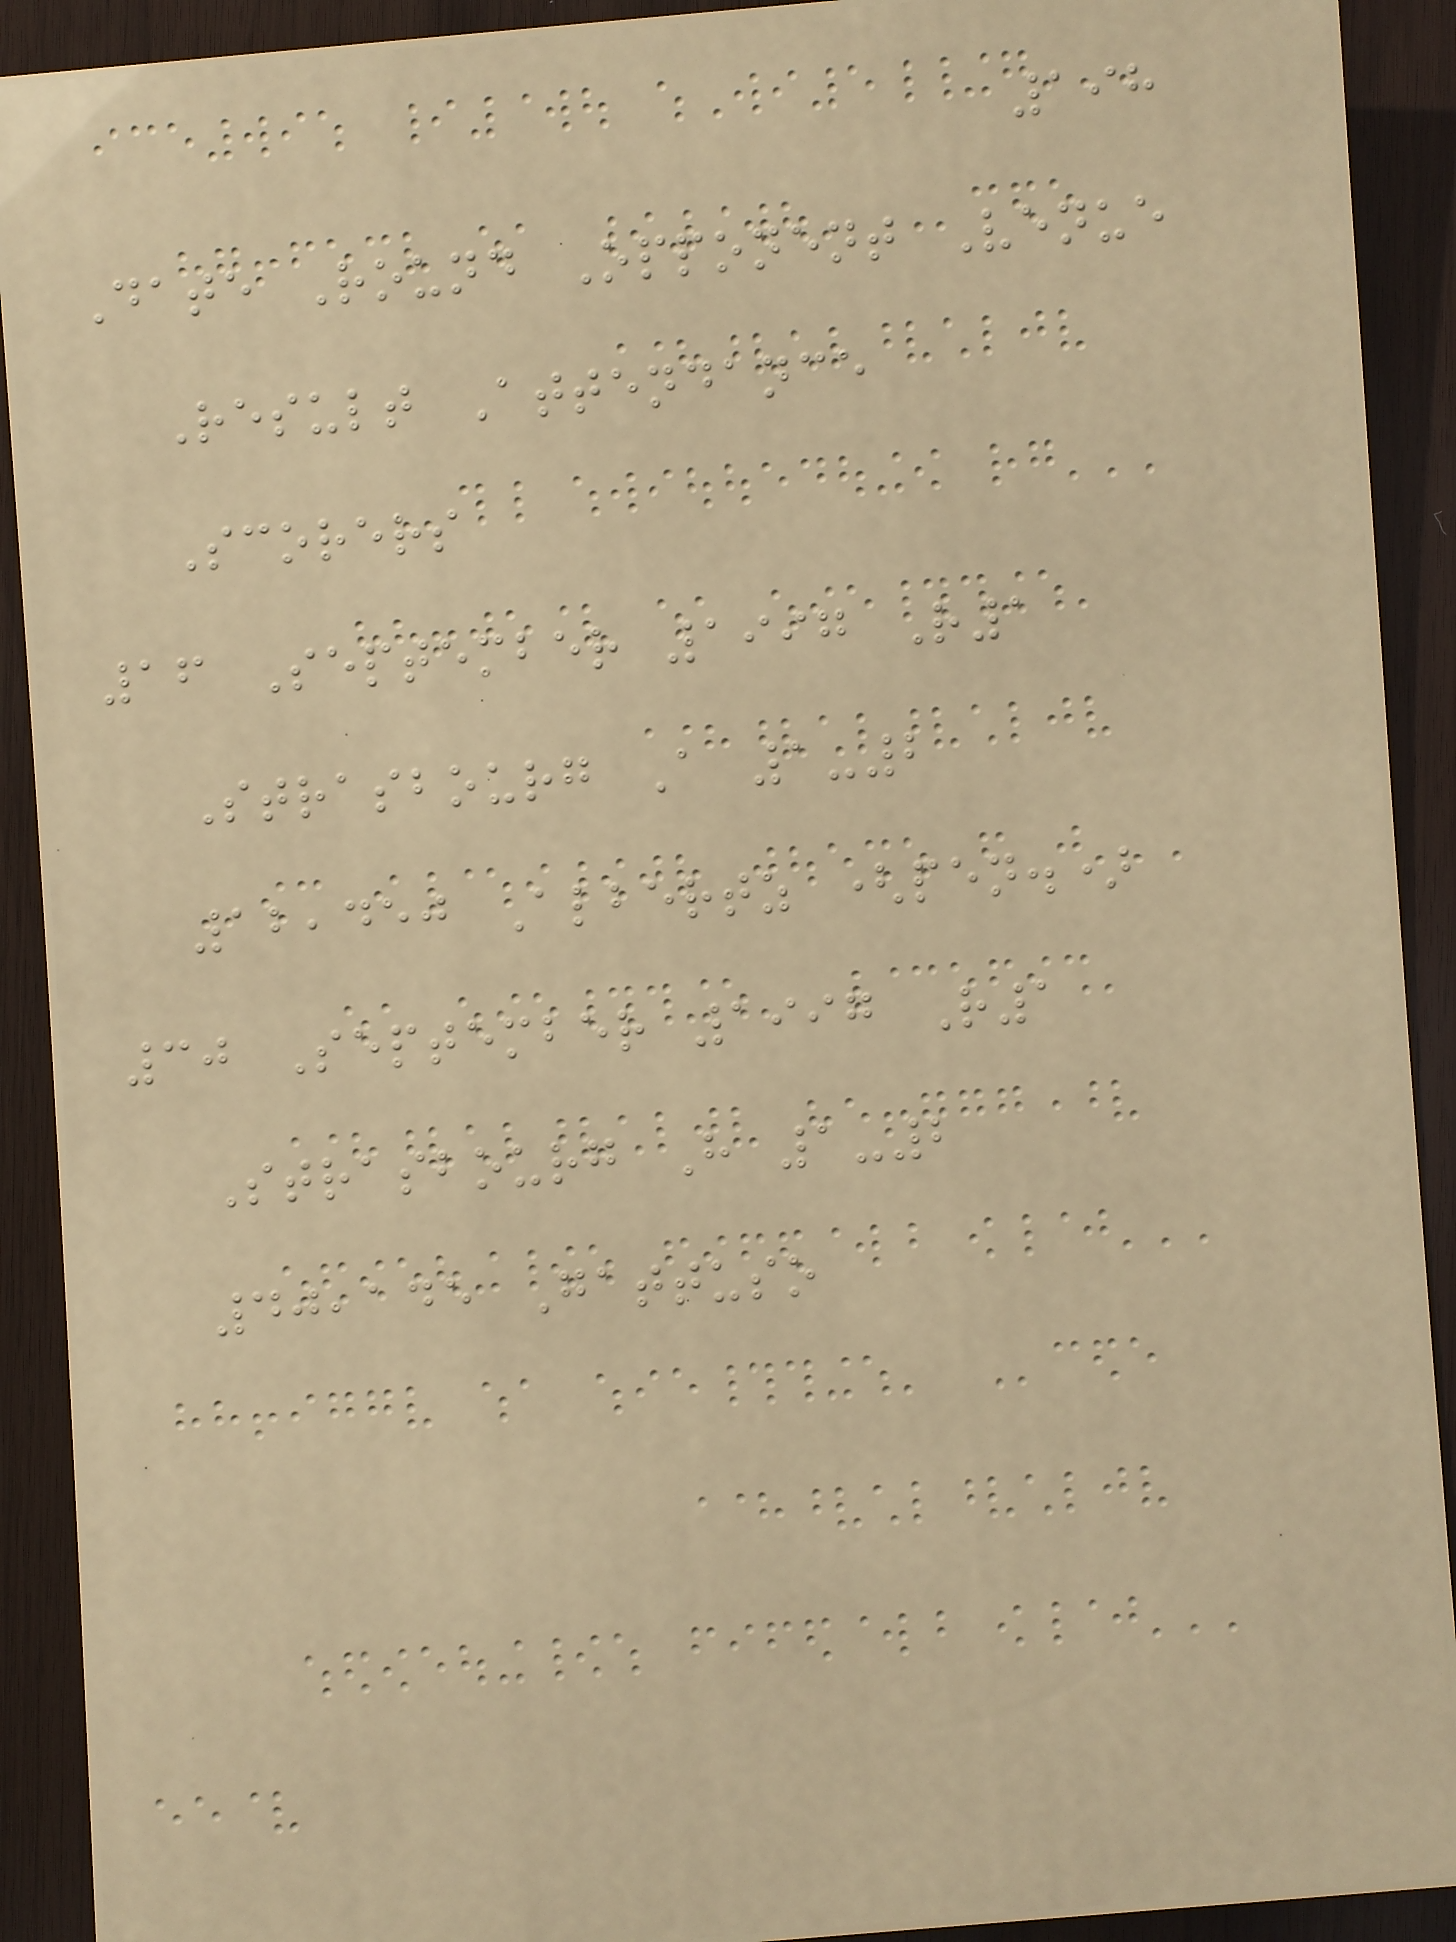198
Date Round Opponent Venue
Result Attendance
Scorers
16 September 1997 R1
Strasbourg A 1-2
12,450 Albertz (pen.)
30 September 1997 R1
Strasbourg H 1-2
40,145 Gattuso
